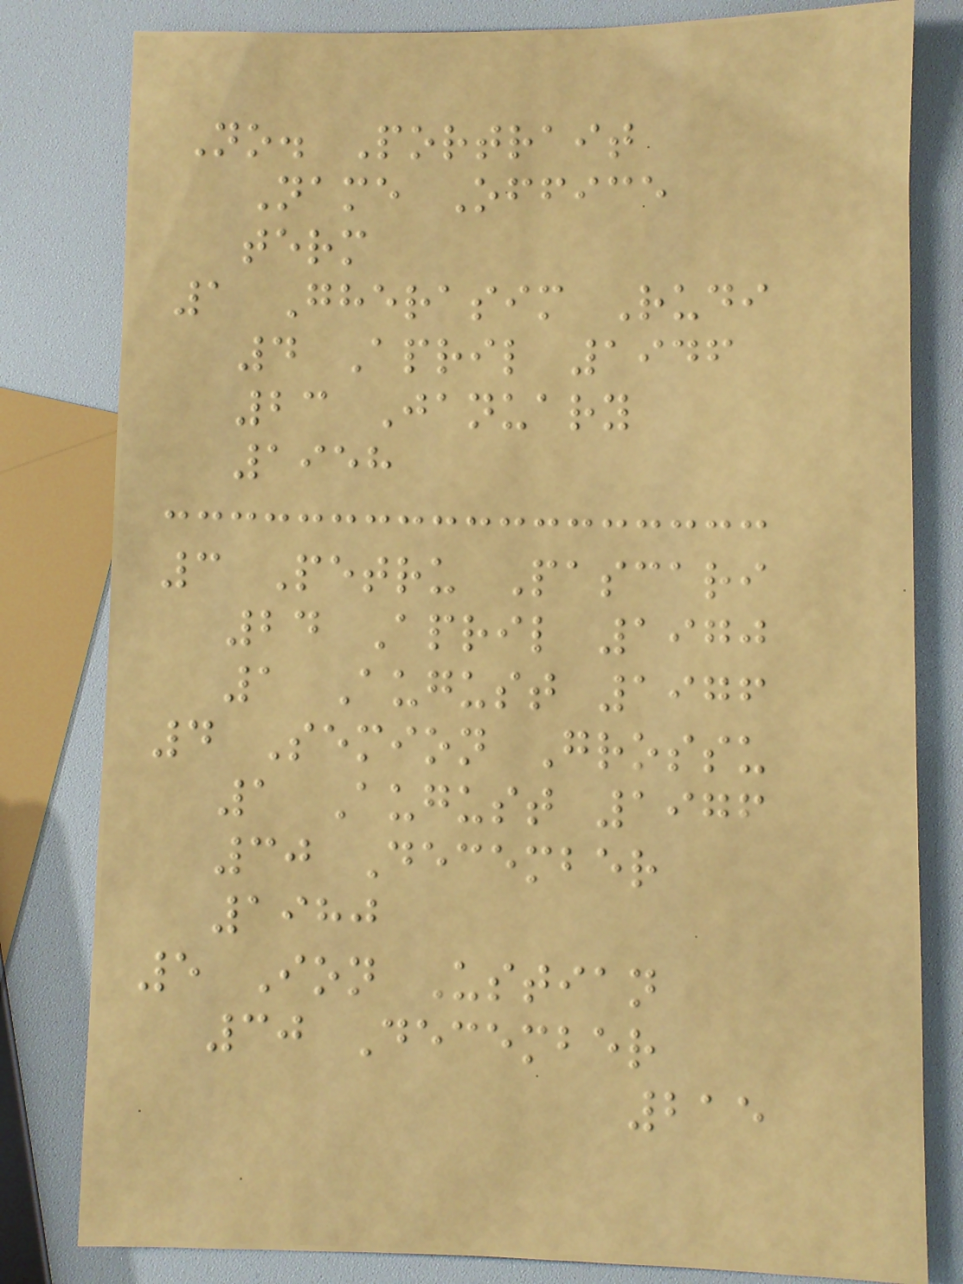No. Portrait
Name Office
term
1 Gherasim Rudi
4 April 1946
23 January
1958
3 Petru Pascari
24 April 1970
1 August 1976
4 Semion Grossu
1 August 1976
30 December
1980
5 Ion Ustian
30 December
215
